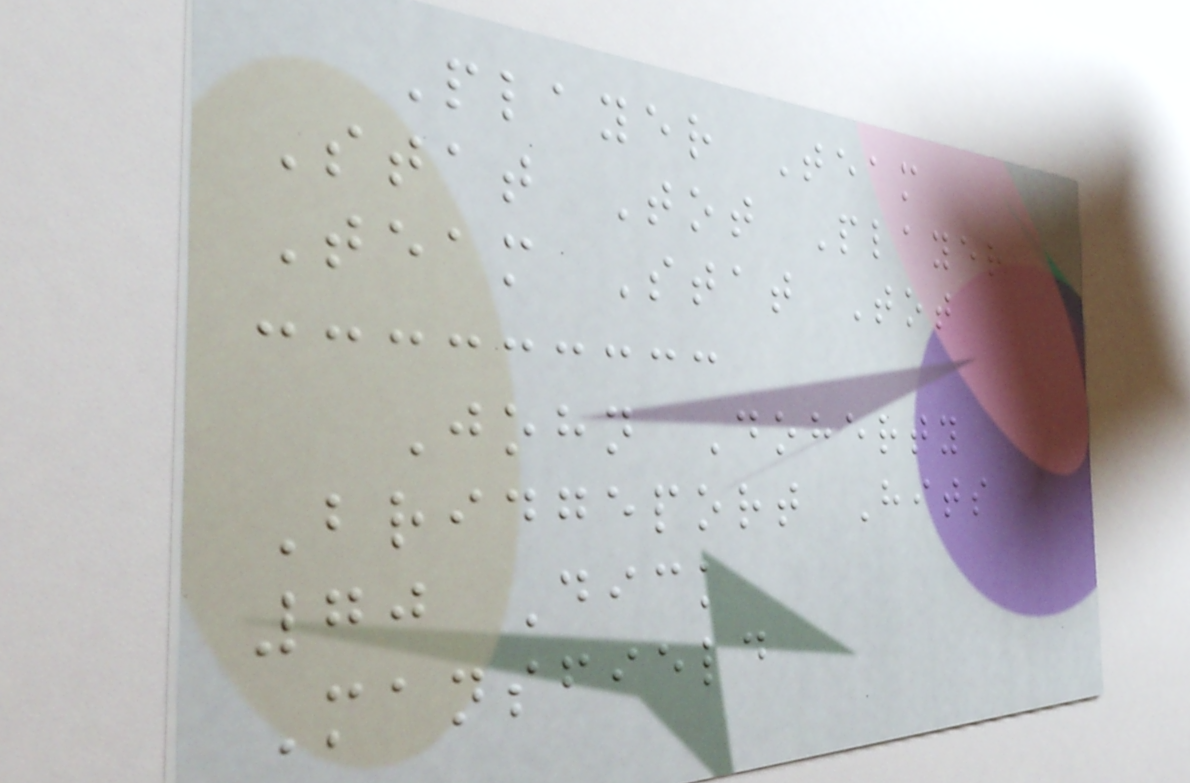Player Team
Stat Tot Player
Team Stat Tot
John Doherty
Bridgeport Hits
70 Dick
Mansfield
